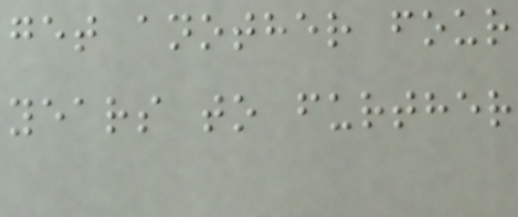get another four
years to further
